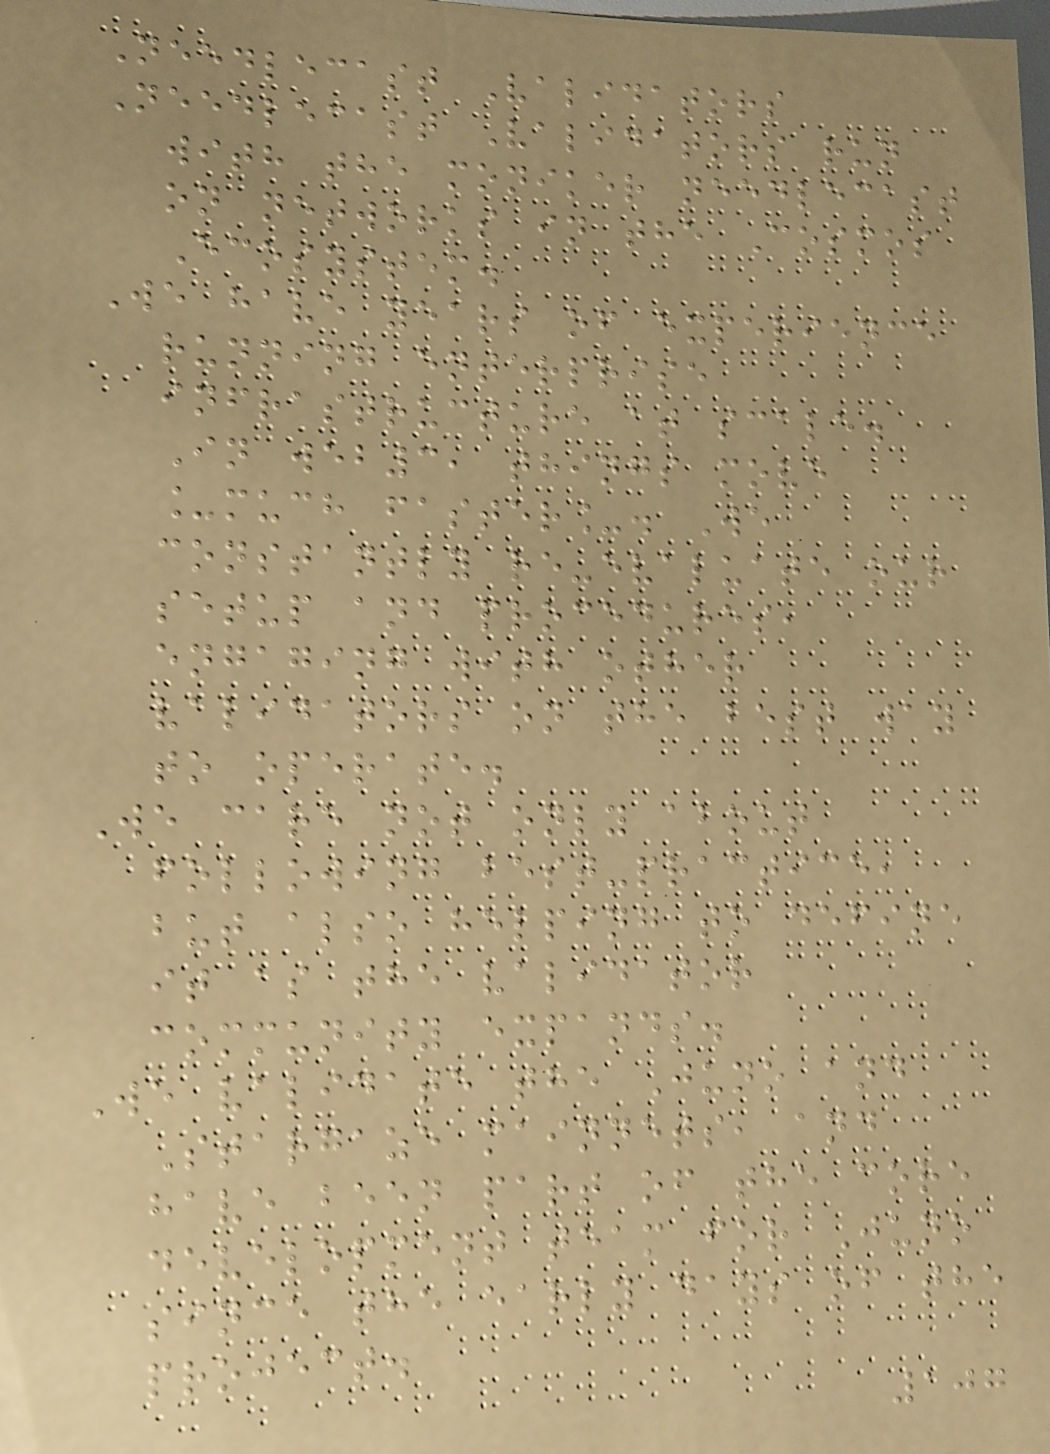Needlecast Validators
Needlecast Validators run
with the moniker needlecast
on networks in the Cosmos
Ecosystem.
We have years of experience
running enterprise
infrastructure at scale.
In web3, things move
_much faster_. We
constantly re-evaluate our
setup and procedures,
engaging with other
validators on the best way
to operate.
We care not only about
following best-practice,
but also helping to define
it as the validator
community expands.
We validate the Juno and
Stargaze mainnets, and
have been part of the core
development team for Juno
since the early days of the
project.
107
